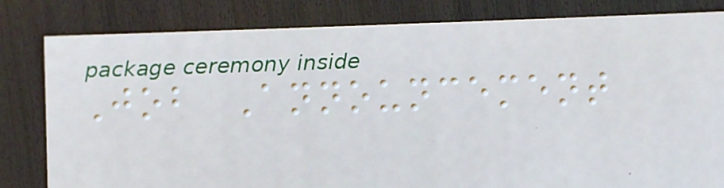Job Announcement
